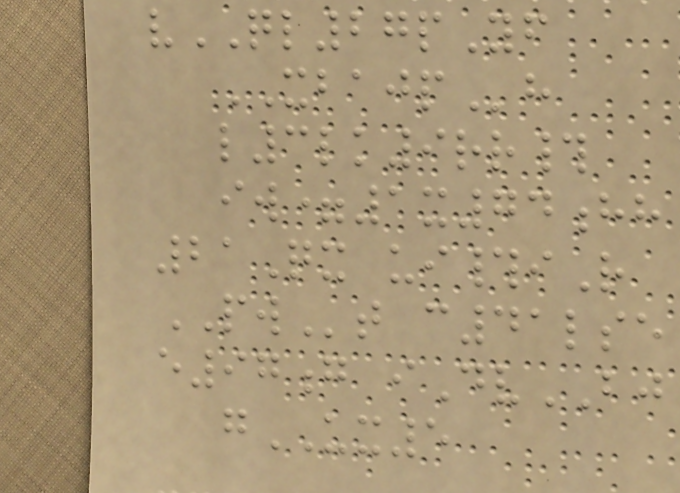vQL27pYf
XBAJPh
l3lk9rr#
iw=1x74hh
21Qx ui#iR
PWt c41lse
e97g iDvBJ
gUX5
